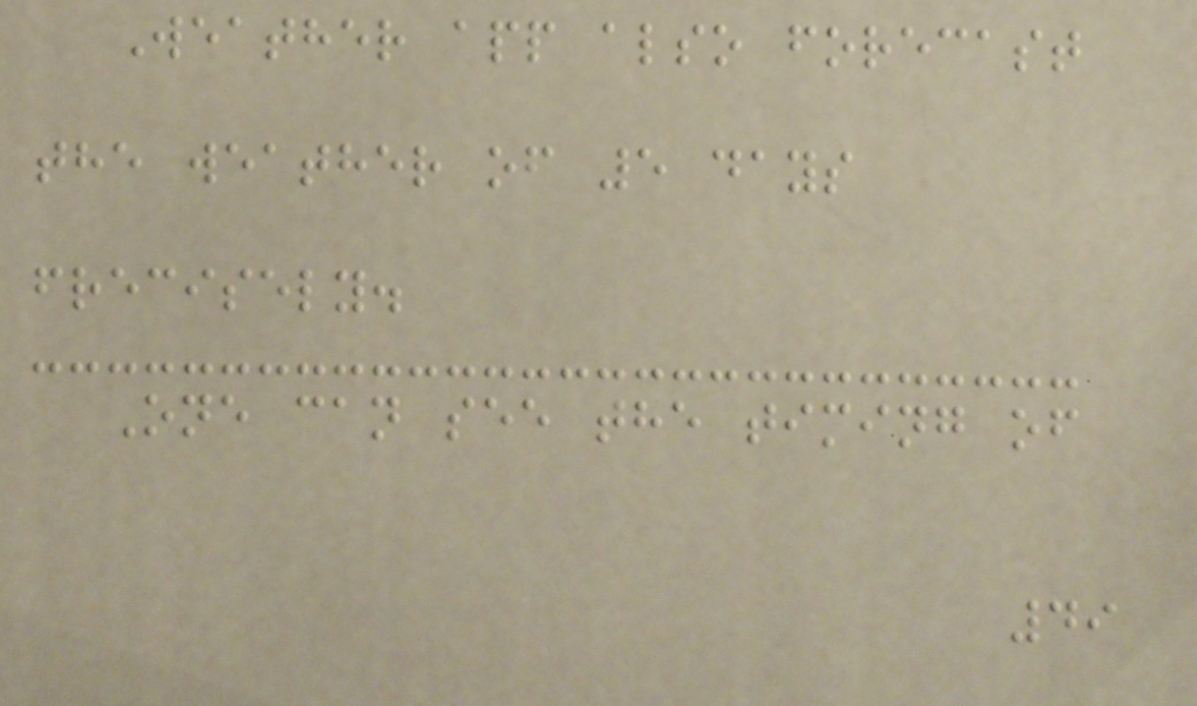Weather app also forecast
the weather of 5 days
frecisely.
One can see the timing of
49
